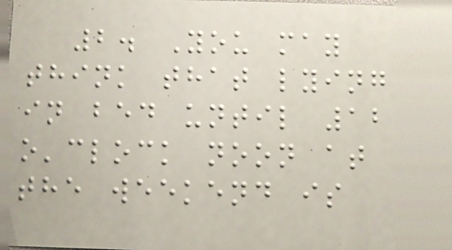2. You may
think that lying
in bed until 12
o'clock noon at
the weekend is
